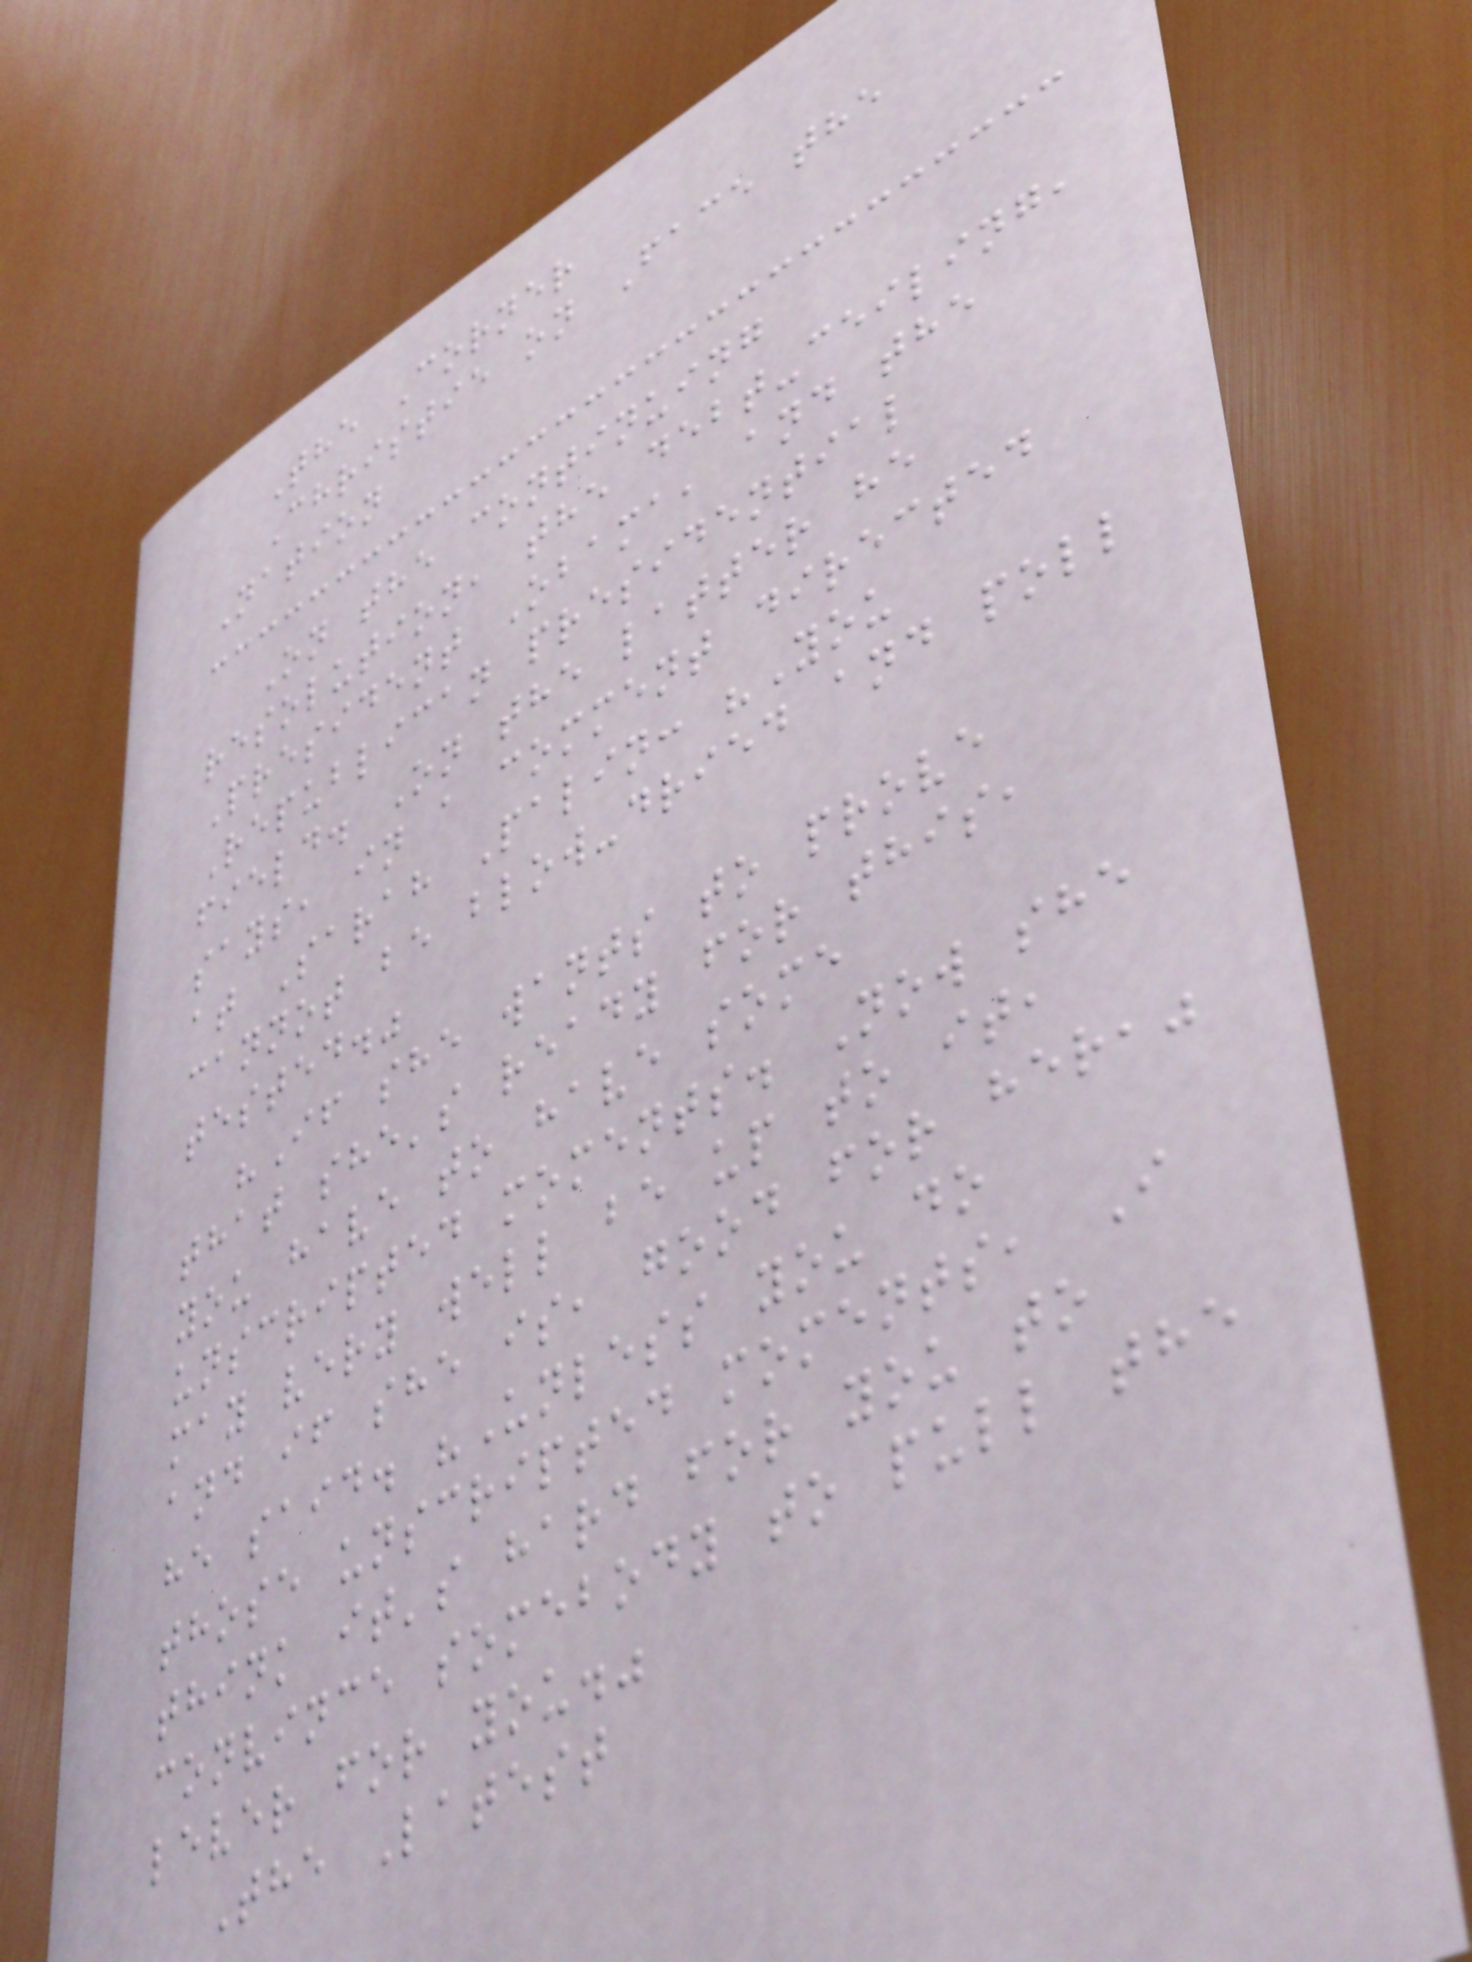The Corner
Christie on Face the
Nation
On the continuing
resolution, the debt-ceiling,
President Obama, and the
Republican presidential
field. On the latter he
says, in a comment directed
at Sarah Palin: "You
cannot be blow-dried and poll
tested."
"If she wants to prove
that she's ready for this,
you have to have some
unscripted moments. Now she
may very well be up to it,
and if she is, good for her,"
he said. "Unless you do
those unscripted moments, I
think it's hard for you to
convince somebody to pull the
lever for you."
The Latest
